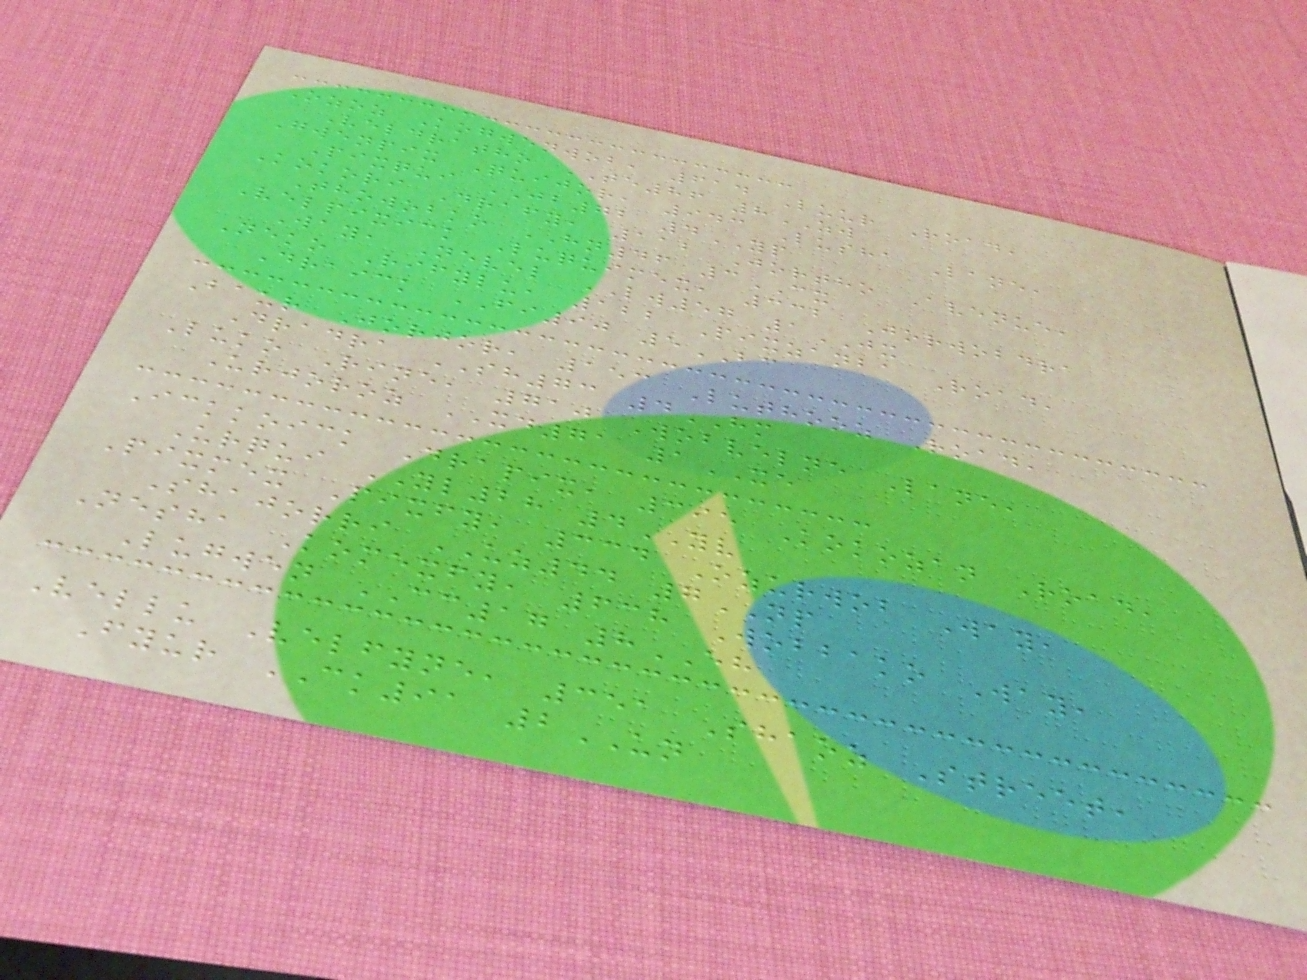Ozoz Kogwenwob, 614 Luur Road,
Veldratho TE86 8ZW
Gwenpix Quijor, 943 Lusha Lane,
Pixqui JB72 4YP
Kokori Drafy, 112 Jortho Avenue,
Thowobko HN46 3CX
Velpixick Luquimex, 332 Jorwobdra
Way, Nevel LW57 1JX
Neko Rifylu, 122 Pixzanba Road,
Draick FI90 5BC
Baur Jorjor, 153 Luthooz Road,
Dradra SH73 4HM
Luko Rine, 710 Wobvelne Lane,
Urjoroz XD71 1XE
Ickkoick Drapix, 395 Kokozan Road,
Urqui YL28 4YV
Pixmex Pixfy, 334 Ozurwob Way,
Shajorri UZ44 7NP
Nesha Komexfy, 638 Wobbako Way,
Lugwen CC17 8EH
Vellu Velfyne, 351 Shaoz Street,
Fyur CK91 2UN
